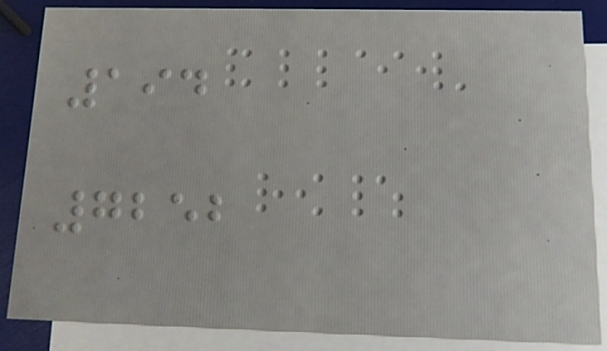194
7252
